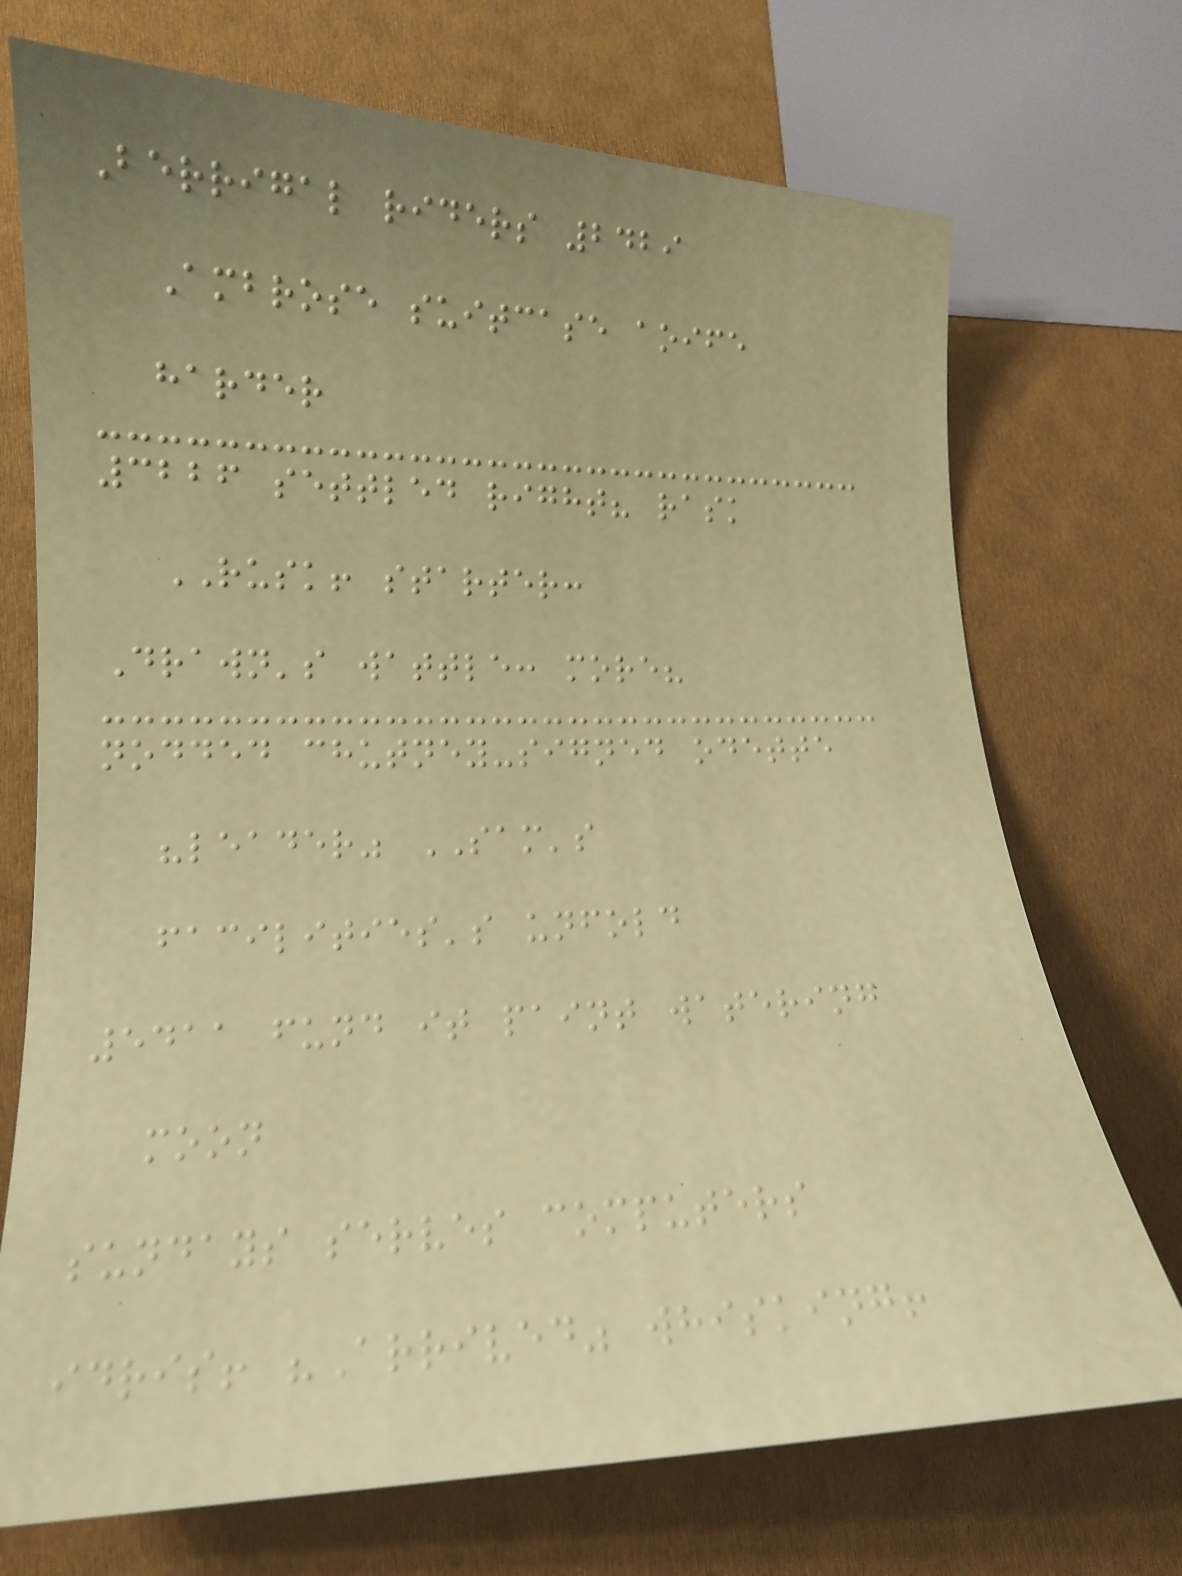Berrigal riders 2429
Ambrose suitcase aoife
harder
3226 settled right? rask
RUSK! starter:
Drawn's wattle: more?
nodded chutney-signed odette
"leader" SAM's
facilities's unfold
5411 fund it paint watering
moon
sundays serves computers
idris! "Arrived" whisking!
